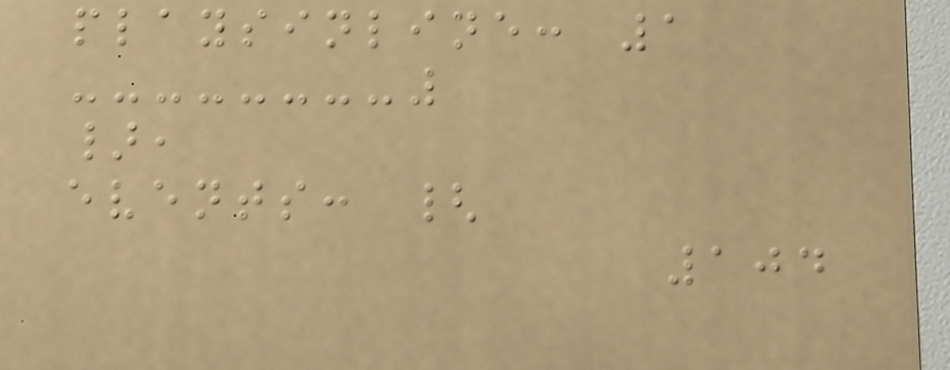playsinline: 1
},
events: {
104
